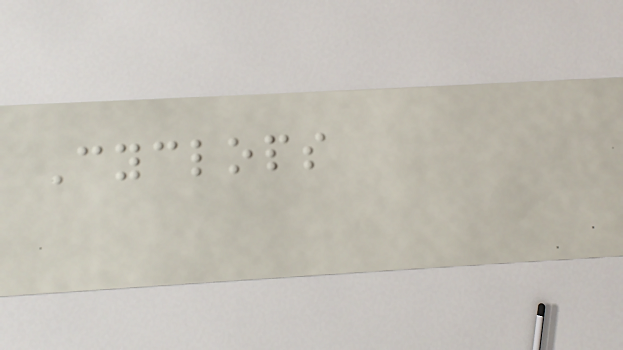Cyclops
